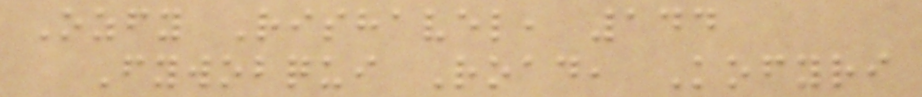Ozfy Rishavel, 144
Fywobqui Road, Kofyri
